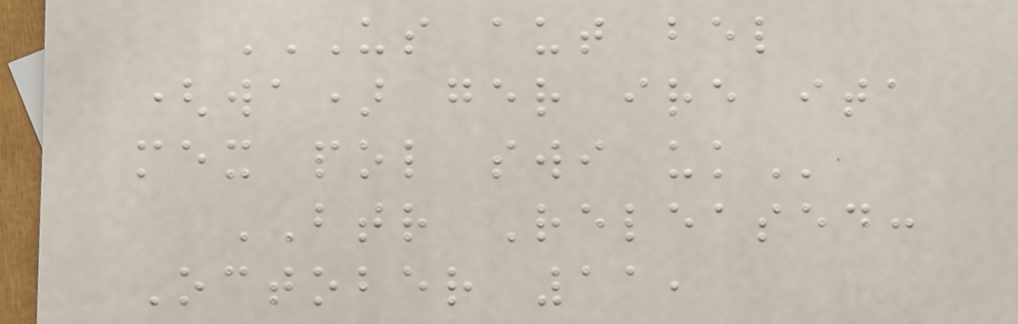US AUT BEL
(WA) GER IRE ITA
MEX POL SWI UK
BTR Released:
October 11,
